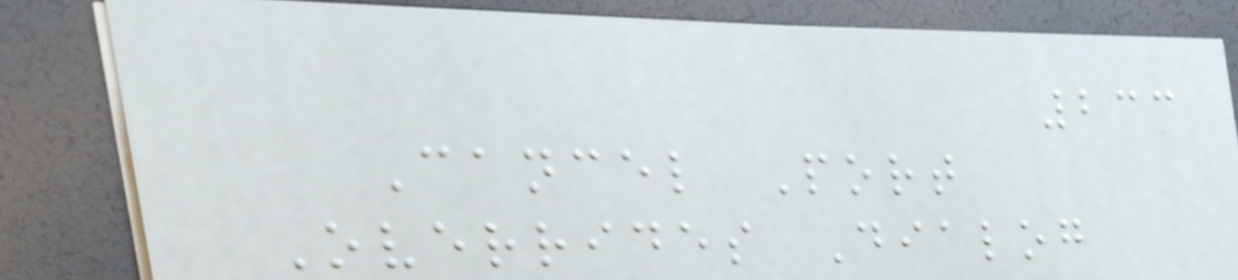233
Cancel Port
Overrides Dialog
